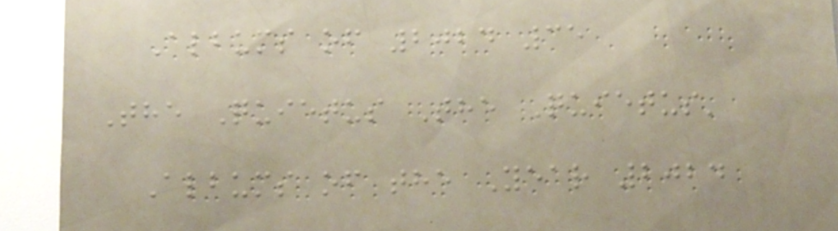Albums of 2024 35
The Quietus The Quietus'
Albums of the Year 2024
